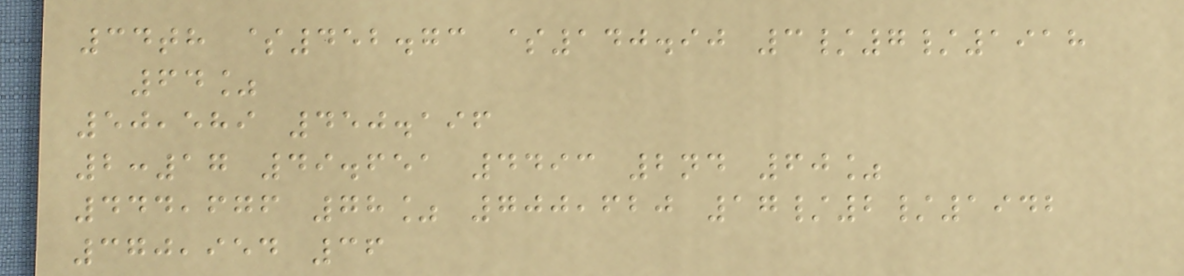34th $452.73 $140.90 3/7/1918
64%
50,589 450.196
2:17 49.651 4493 2nd 60%
444,676 78% 700,620 17/2/1942
370,954 36
